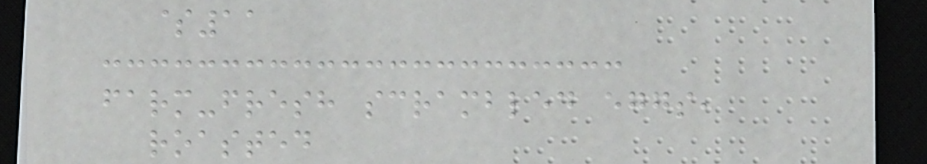$11
farm-fresh scrambled eggs,
roasted
